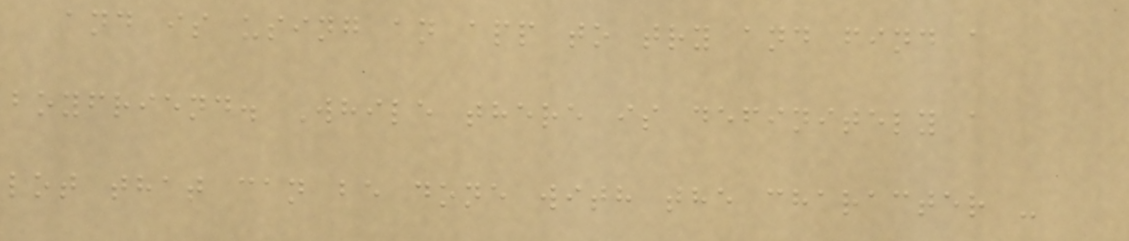and is using an app to try and find a
boyfriend. While there is definitely a
lot that can be done with the character -
